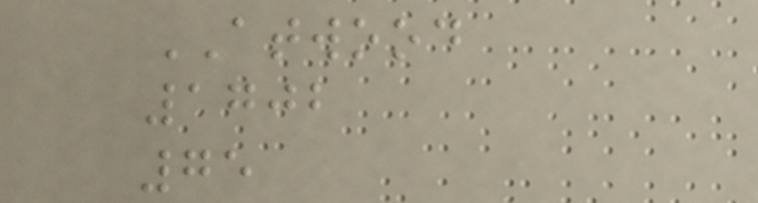ATWOOD
1702
75
